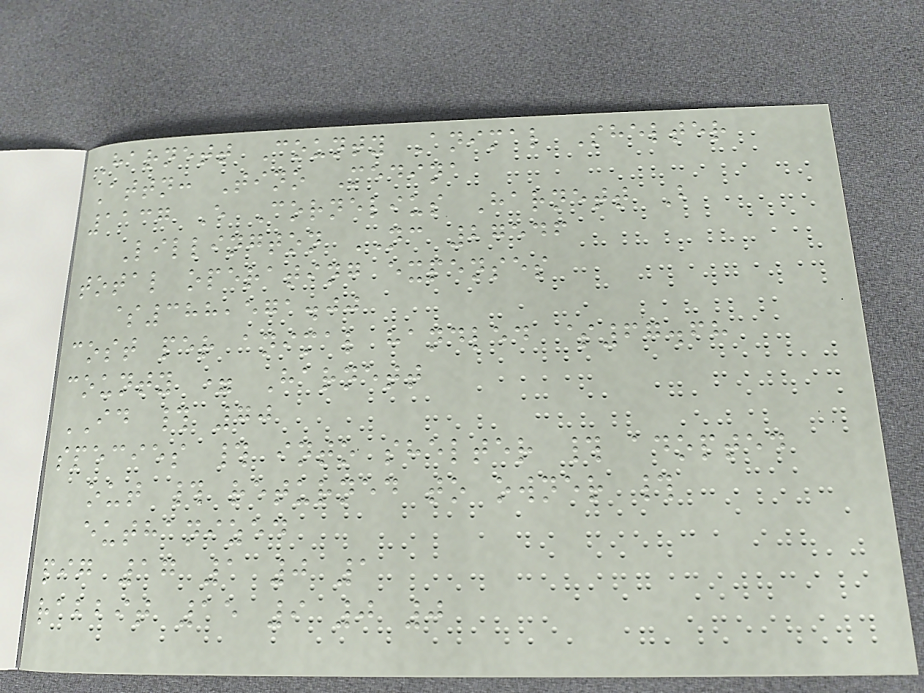Harnett County Animal Shelter
Attn: Tino Medina
1137 E Cornelius Harnett B
Lillington NC 27546
total operating expenses
$388,571.00
cost per animal handled $67.68
county = Harnett
ID # 70
species # into shelter # adopted
out # returned to owner #
euthanized
pig 17 1 0 1
rabbit 15 9 0 0
